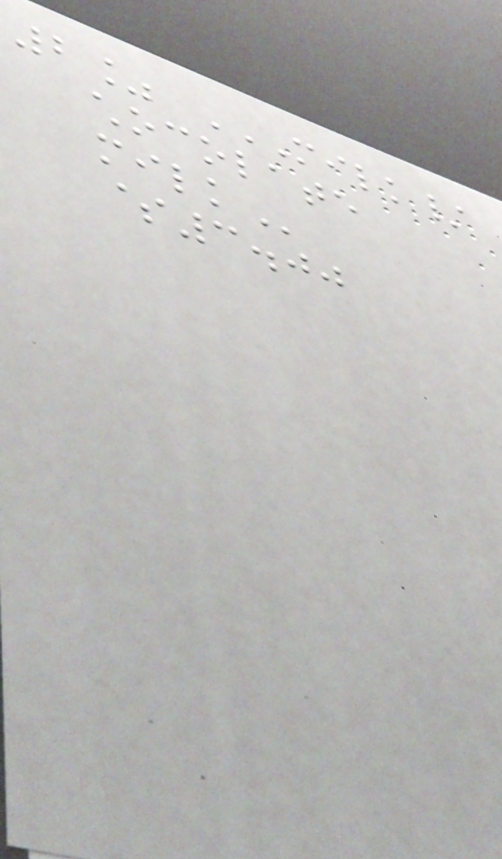2% MILK/
CHOCOLATE
MILK
$3.00
